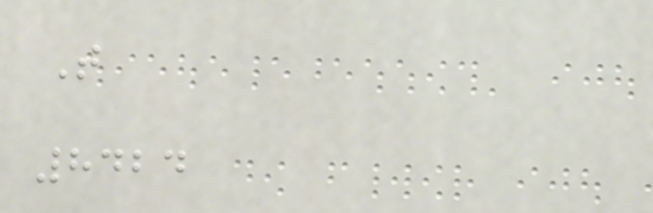T
8424
